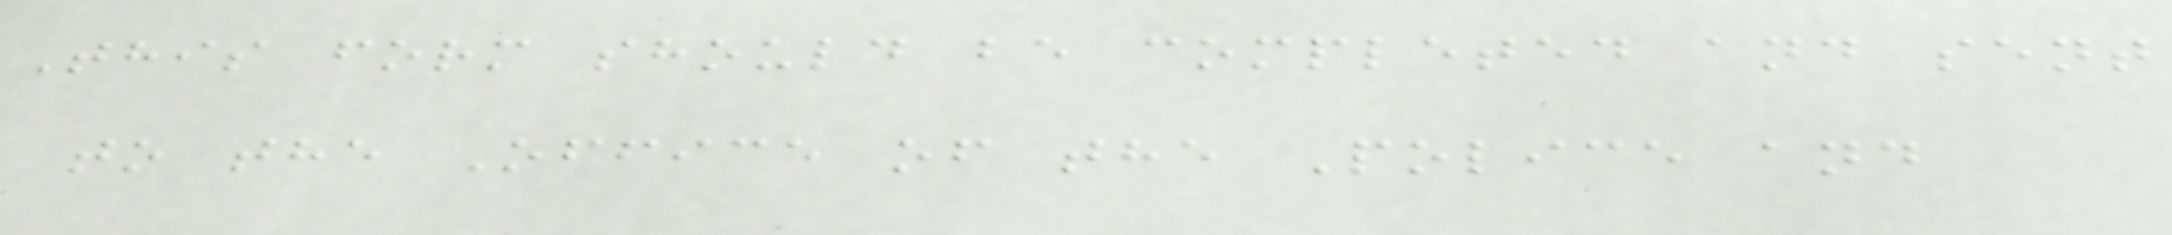This form should be completed and sent
to the Office of the Police and
